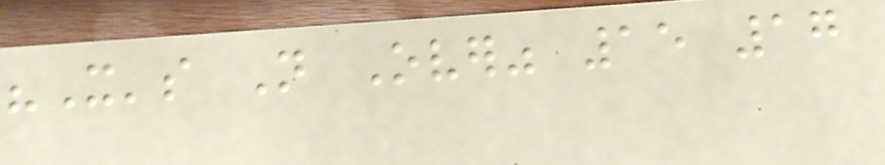"It's Not Over" 15 17
